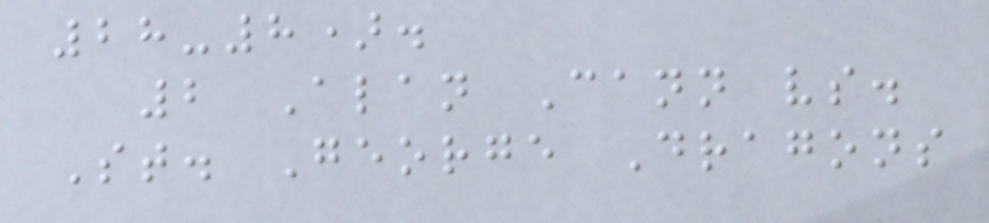28-8).
2 Alan Cann vs.
St. George Dragons
